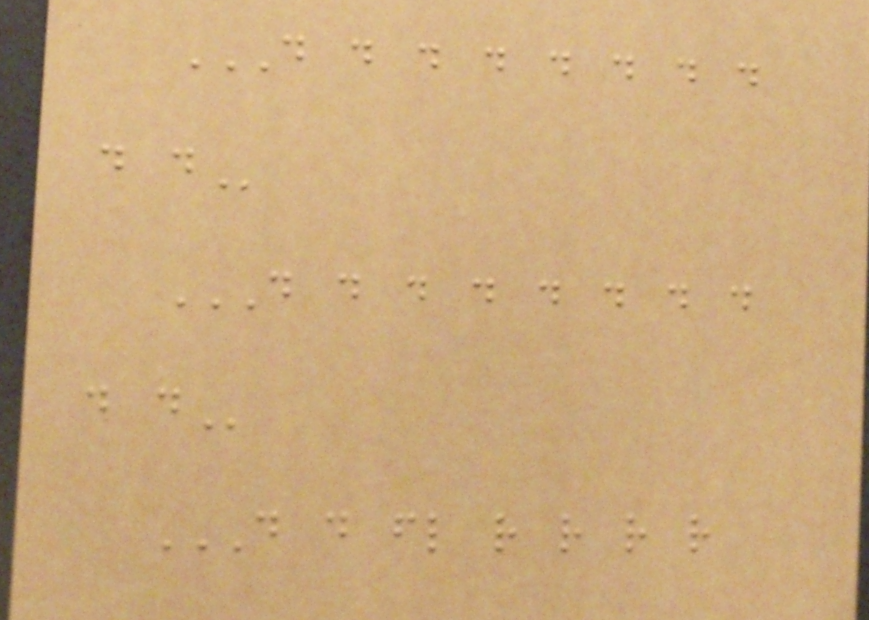D D D D D D D D
D D
D D D D D D D D
D D
D D FL R R R R
